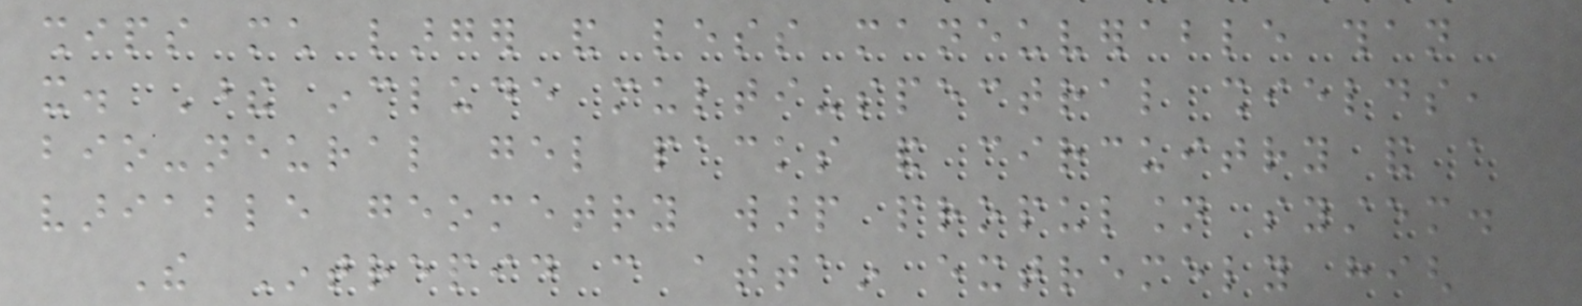ships much larger and less maneuverable than
it. These include multi-spectral shields,
bio-neural gel packs and circuitry and a
variable geometry warp propulsion system.
The Intrepid can attain extremely high
